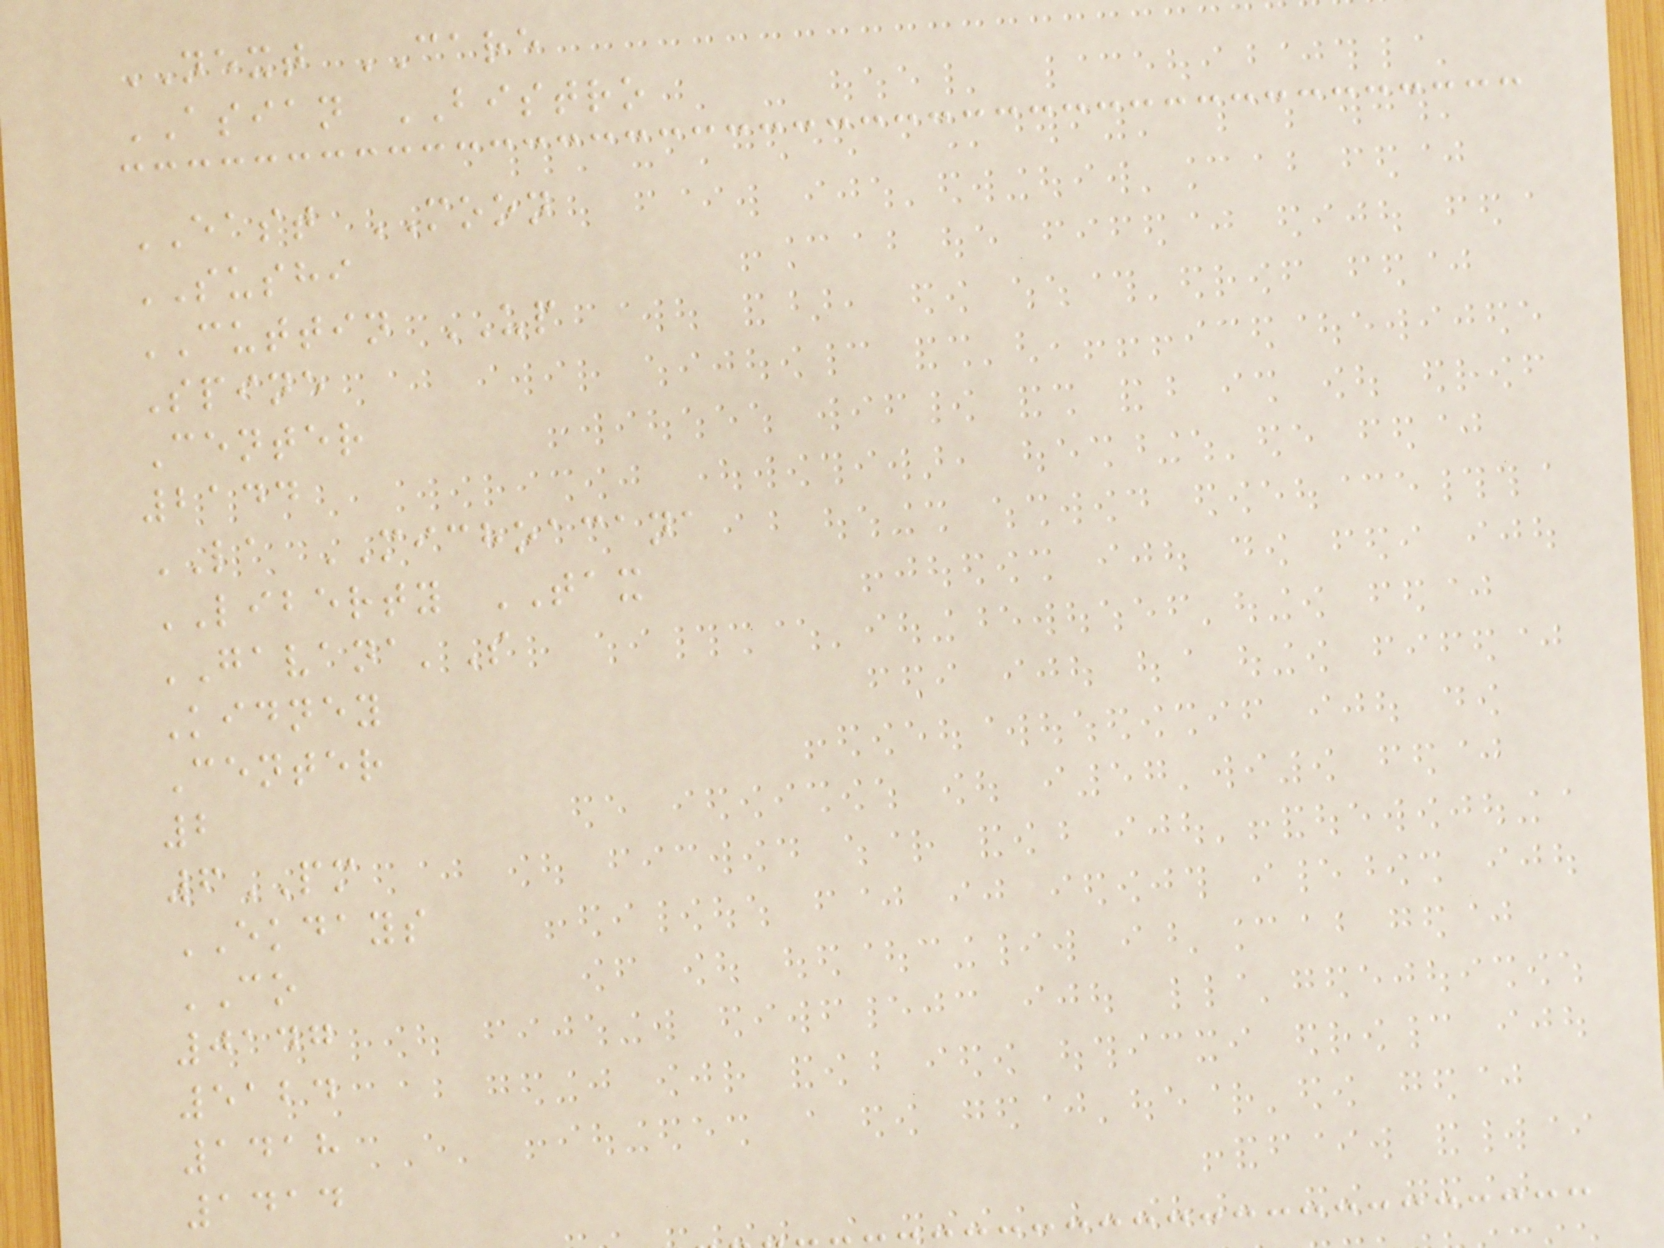NEXT CARE
ASIAN BISTRO
EAST MOON
SUSHI
CUTTIN UP
Spine
Center
2144
LA MICHOACANA
LIBERTY TAX
GAVANA'S
Kidney
Center
2
6PM
EKDAYS
CO
0147
5124
1418
1414
